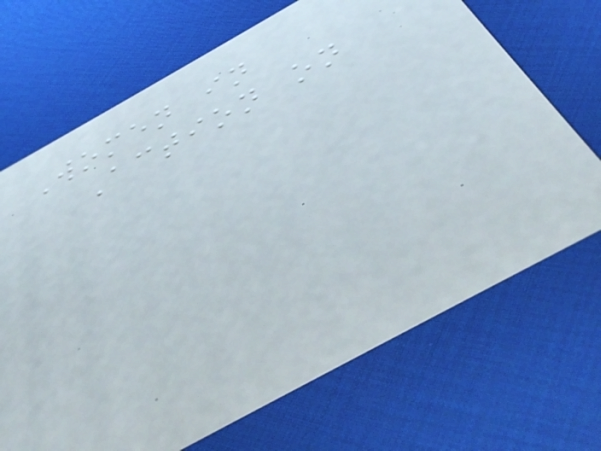Women in
Action on
